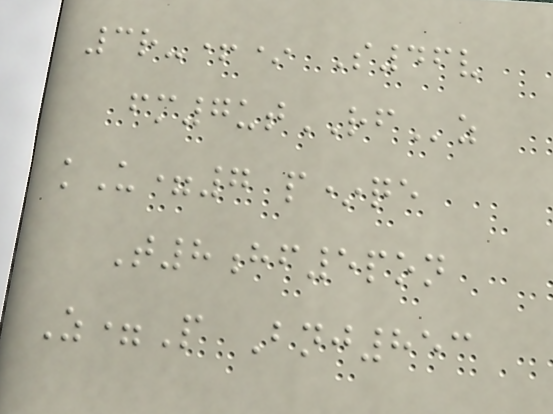3r-+* S46v
fm7utRFz
kU=7 p*qe
T8hf5pon
Z=P Bnj853
